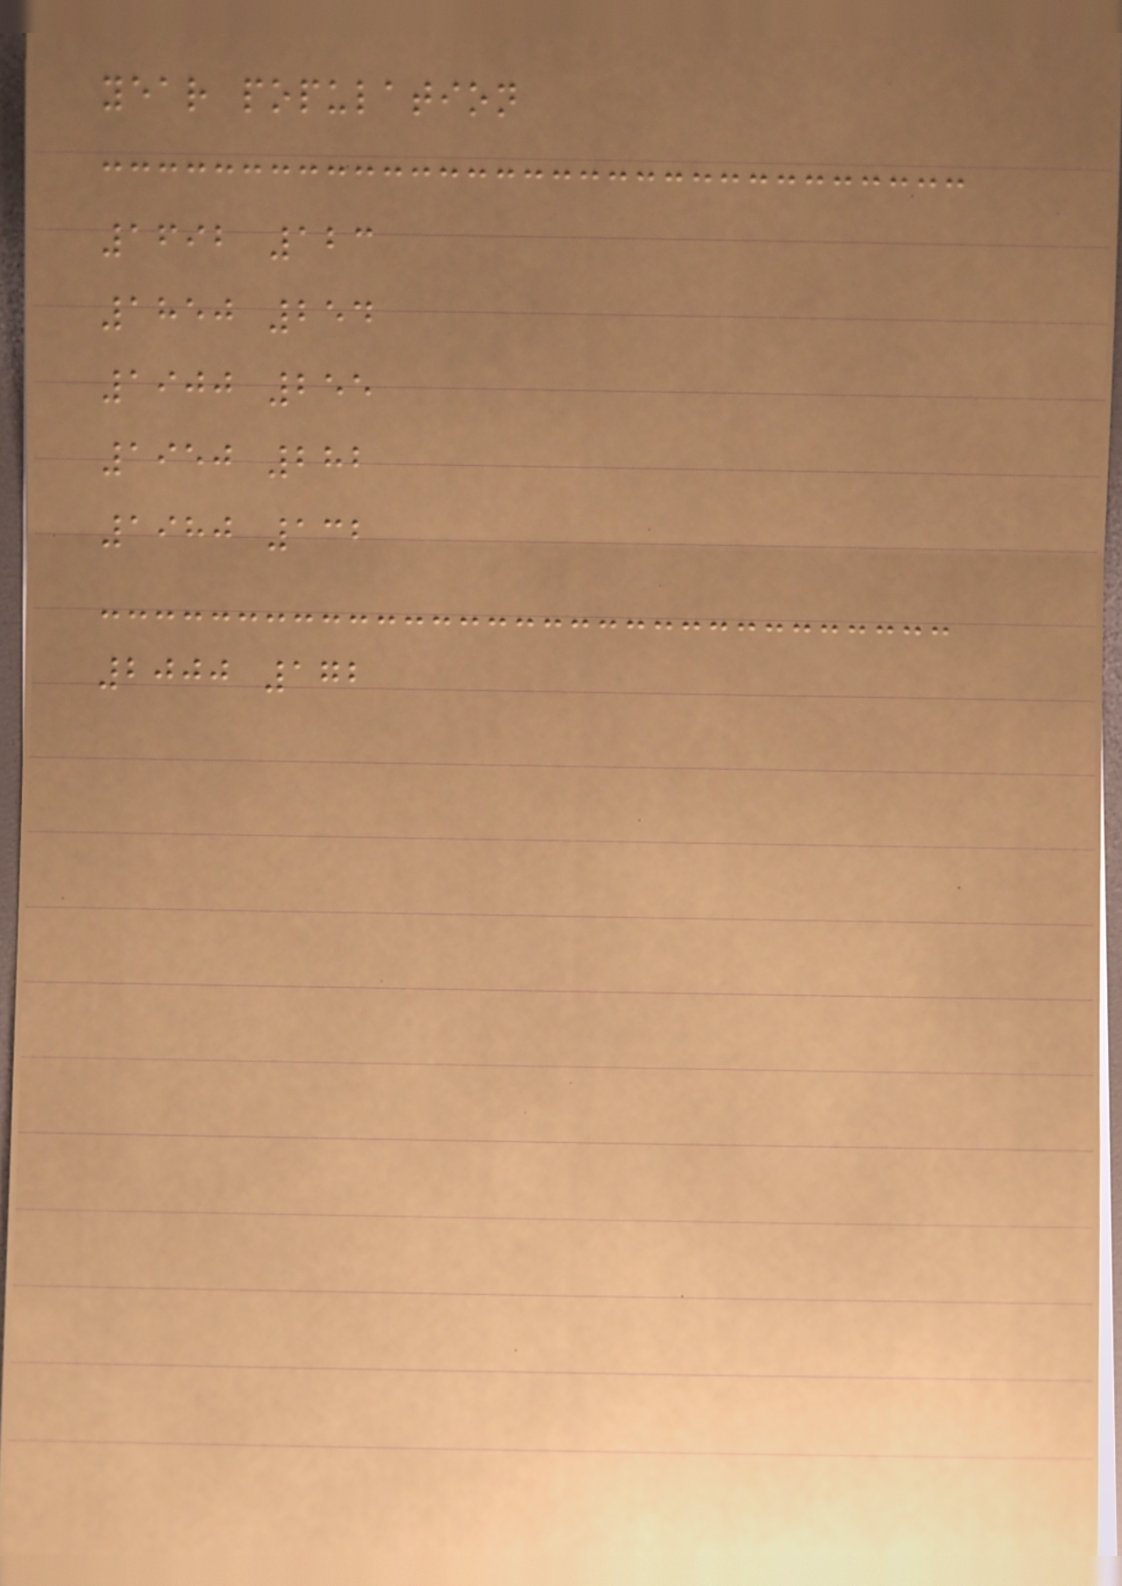year population
1692 123
1850 254
1900 255
1950 282
1980 132
2000 172
